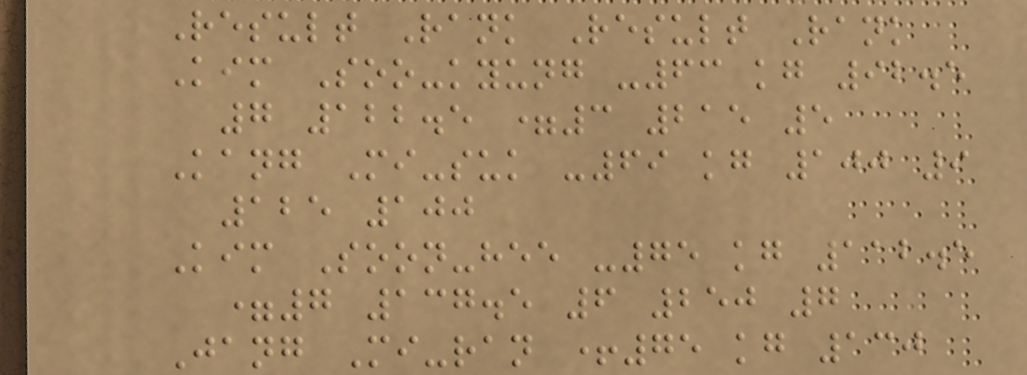Result Rank Result Rank
Kim Soo-kyung -63 kg 92.5
7 122.5 =3 215 5
Kang Mi-suk -69 kg 100 9
125 100
Kim Soon-hee -75 kg 112.5
=7 137.5 6 250 7
Jang Mi-ran +75 kg 130
